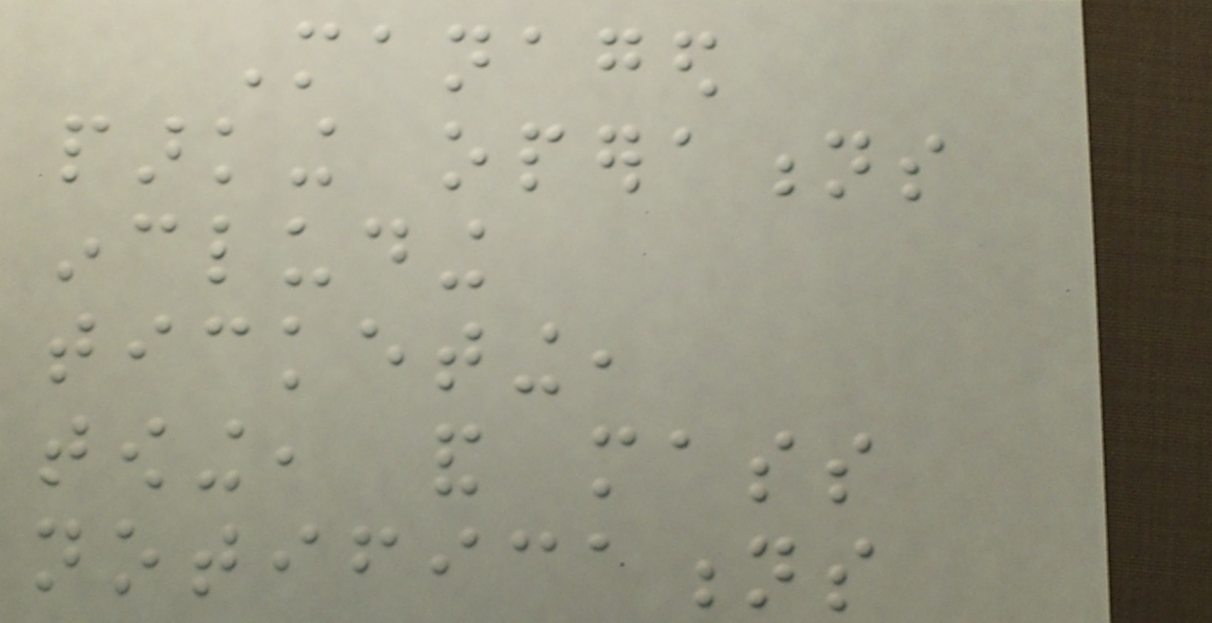Managed
parking operations
including
ticketing,
towing, and mass
notifications
